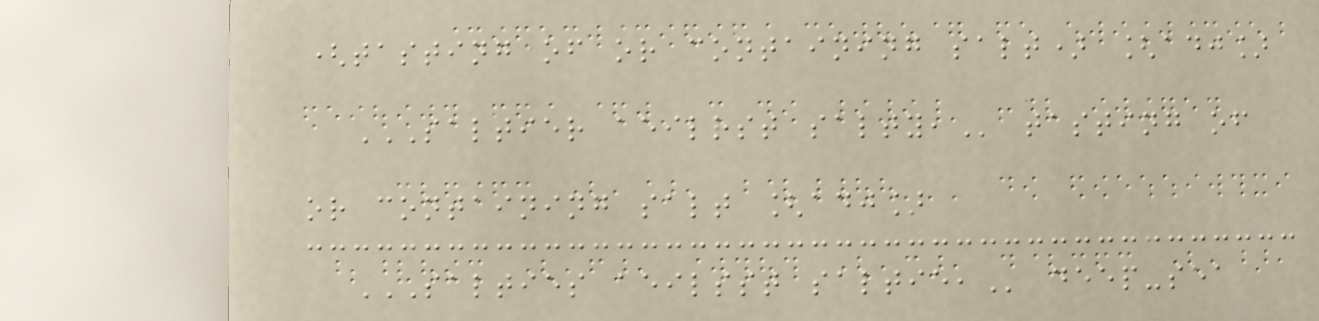(tasting of or containing salt) [adj]
SALTIER AEILRST SALTY, tasting of
or containing salt [adj]
SALTIES AEILSST SALTIE, deep-sea
